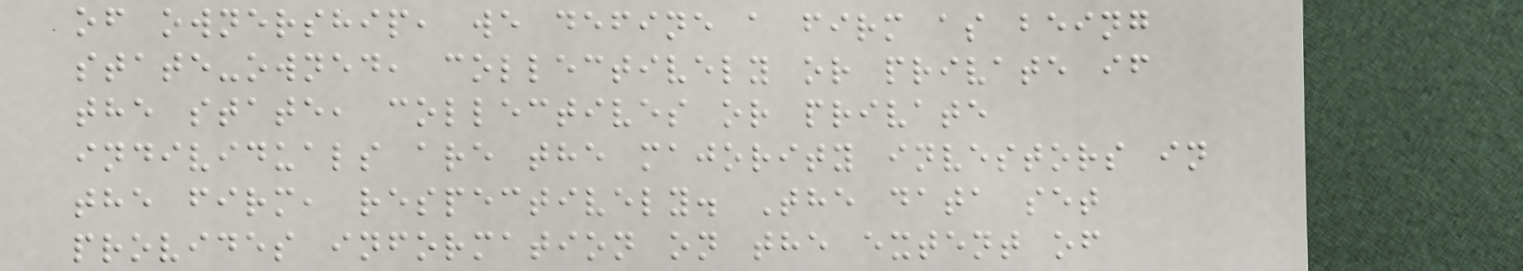of ownership, we define a firm as being
state-owned, collectively or private if
the state, collectives or private
individuals are the majority investors in
the firm, respectively. The data set
provides information on the extent of
